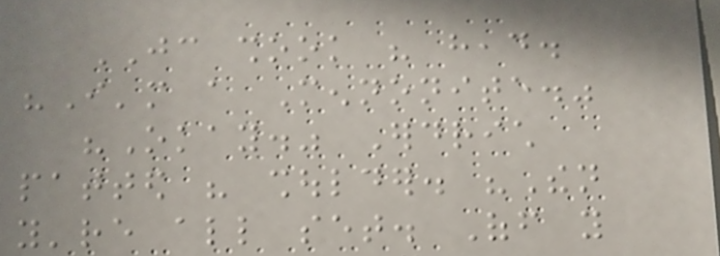JC shook his head.
"I'm a Mennonite."
"Okay." Erdrich
patted his shoulder. "Then
you're all set. Off you
